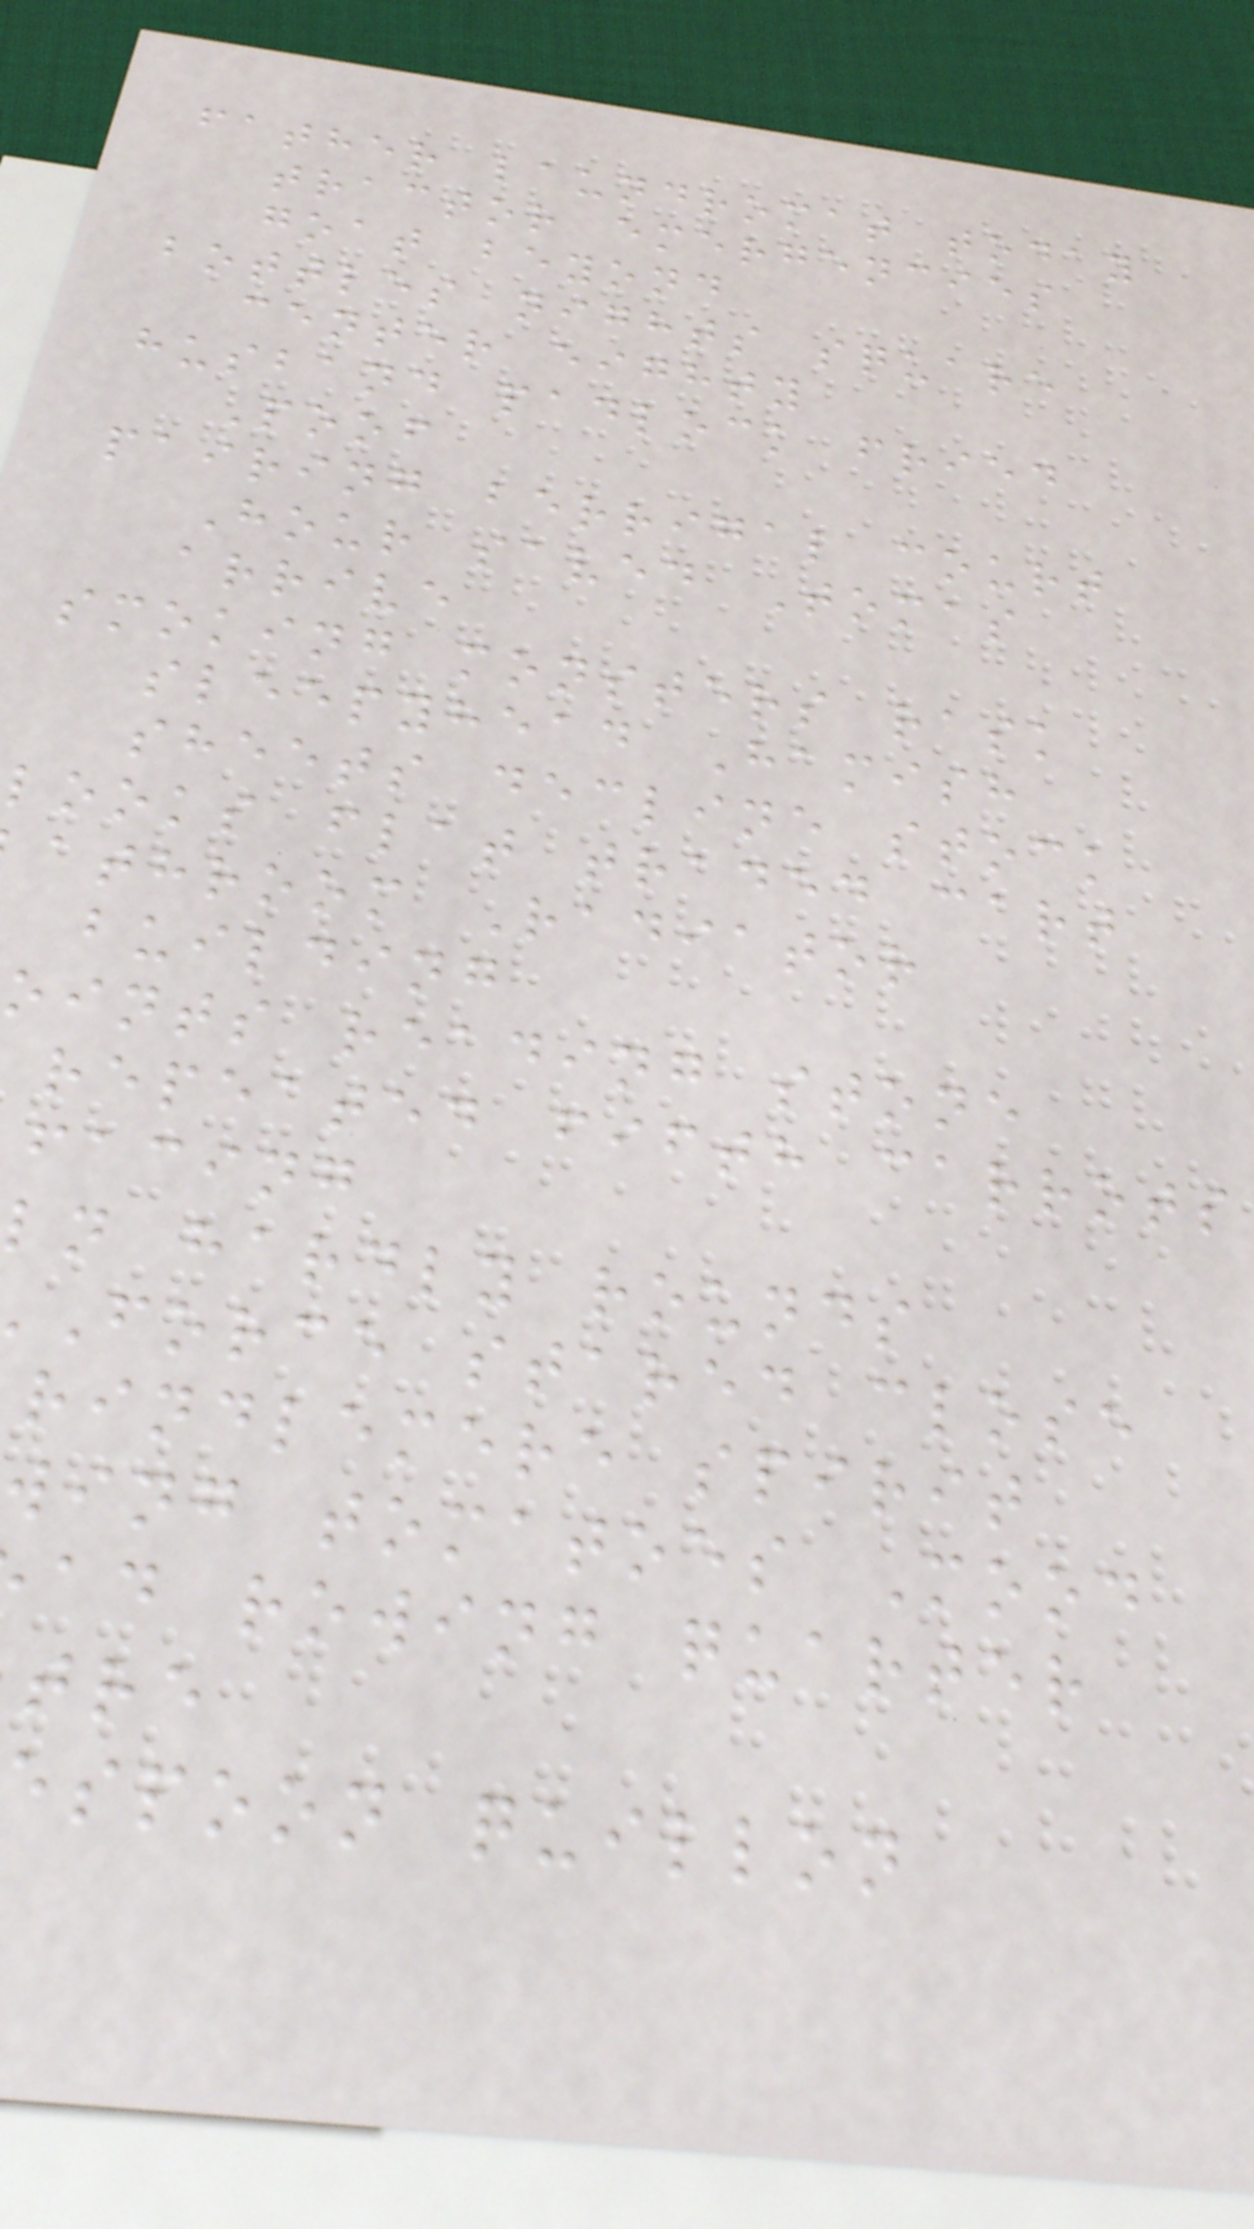father laundromat today
tractor emergencies
goat beyond
bottles nights square
center eighty
husband padlock fried
Poof
pairing berrigal court
Hour saved Tomas
arrive
smoking monsters rask
sleepyhead Hamish
sheets decline stock
looks flat traded cart
athroom Radiator
building
oints reading stone
repeated fifth carrots
facing
ln hardly rounds
force stared close
rindlemere spirit
wing tomatoes Mood
ad rowing quarter
espoon quillon
